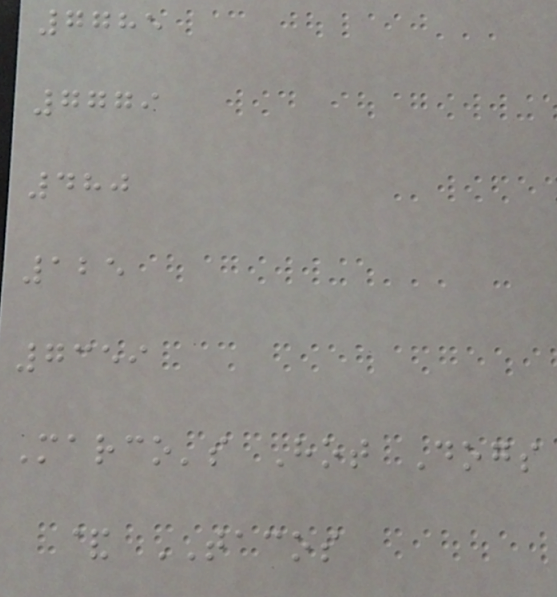7785
7779
480
125
7359
Marco's Hot Dogs
& TACOS
